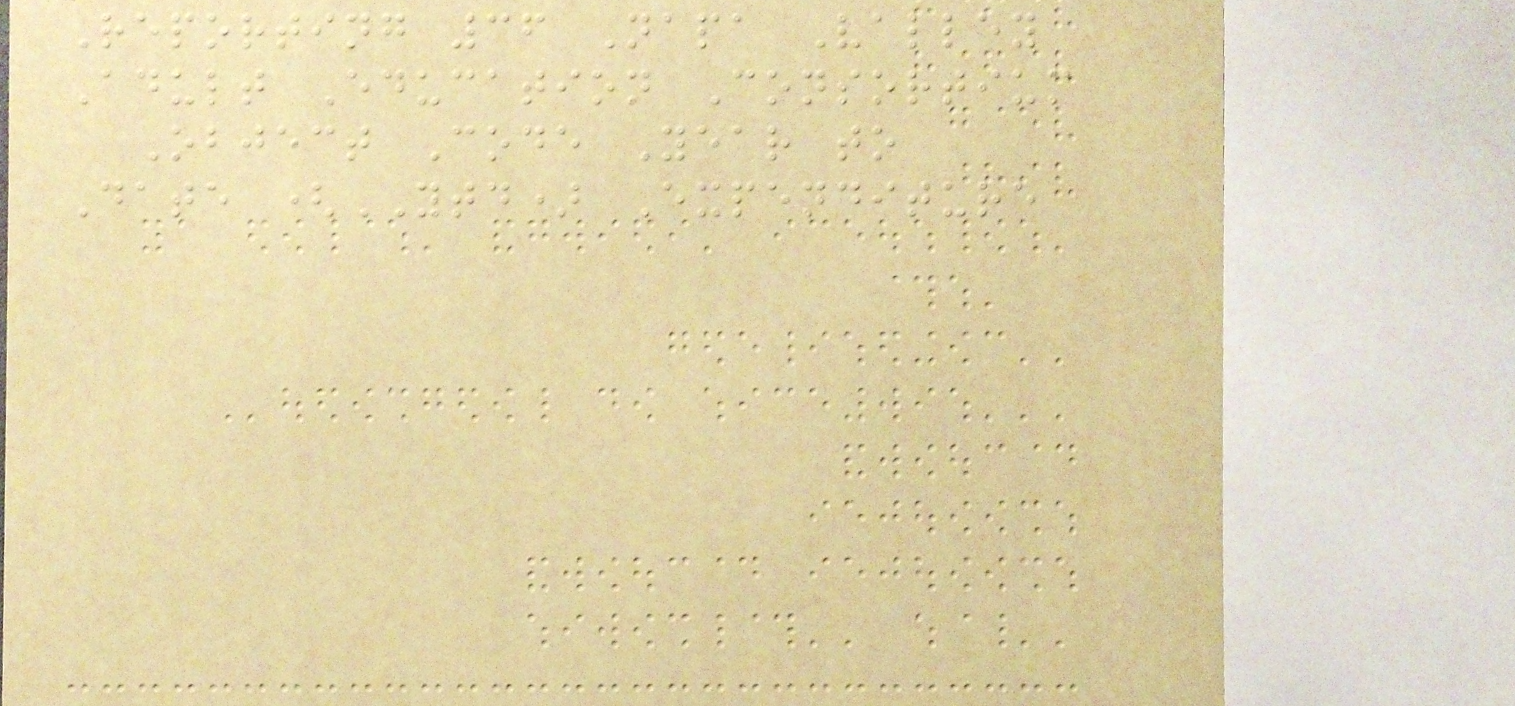Reporting 36 Napa Valley
Adult Education Consortium
Object Code Year to
Date (YTD) Expenditure
